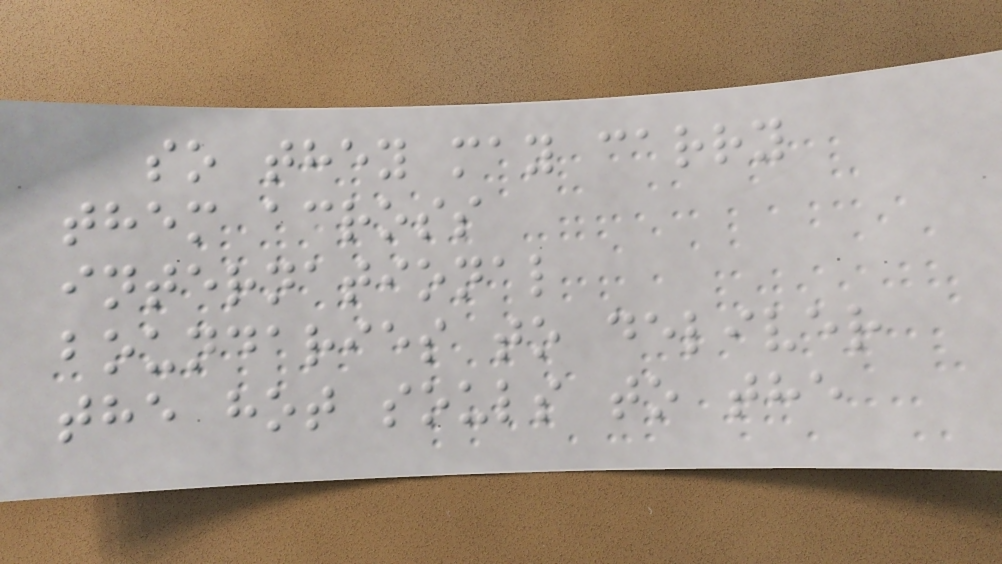so they may carry
them across
international
boundaries to deliver
the hot souls to the
